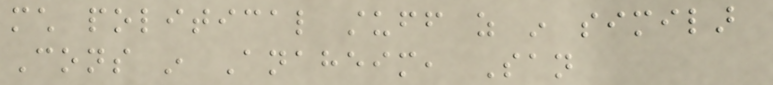much political stuff as in similar
Cons in Anaheim, San
